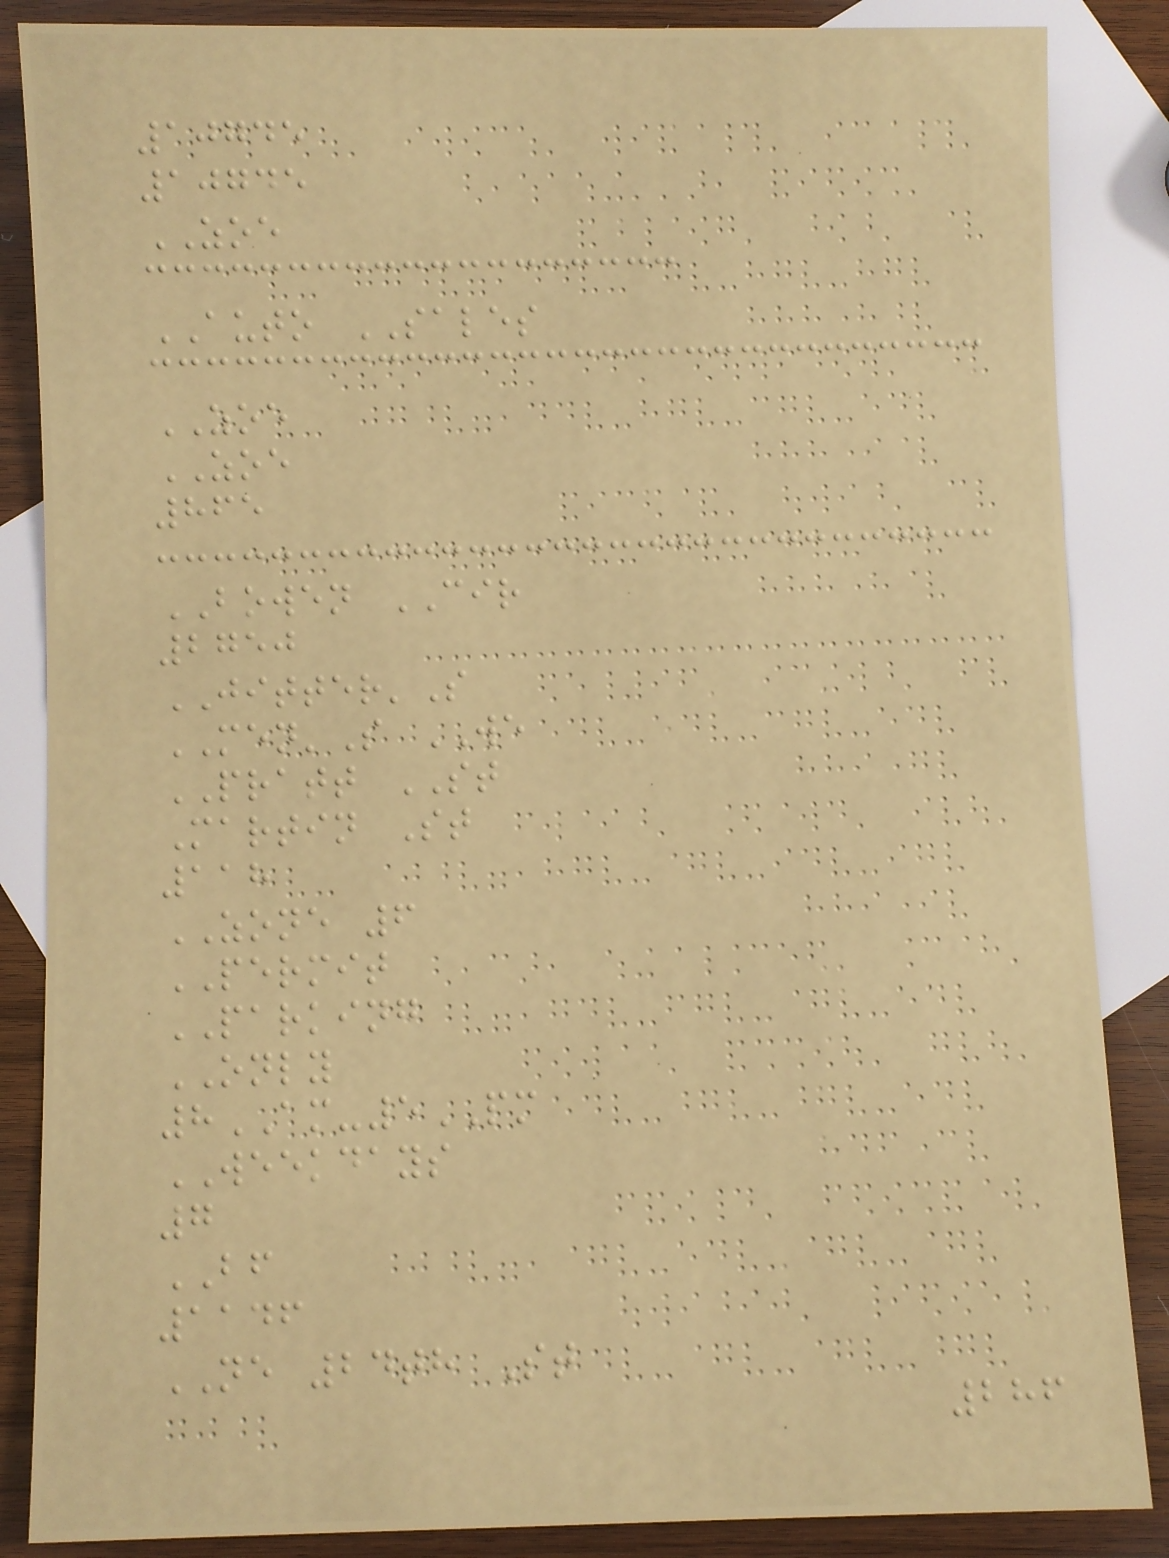10745
10745
ZOE
AUTO SALES
ZOE
ZOE
865
BOWEN CIR
2750
JITTER'S
MEN'S WE
PRATT ST
Martin St
118
ZONE 6
PERMIT
PARKING
ONLY
8AM-5PM
WEEKDAYS
7
BF
1146
NE 24th St
286
